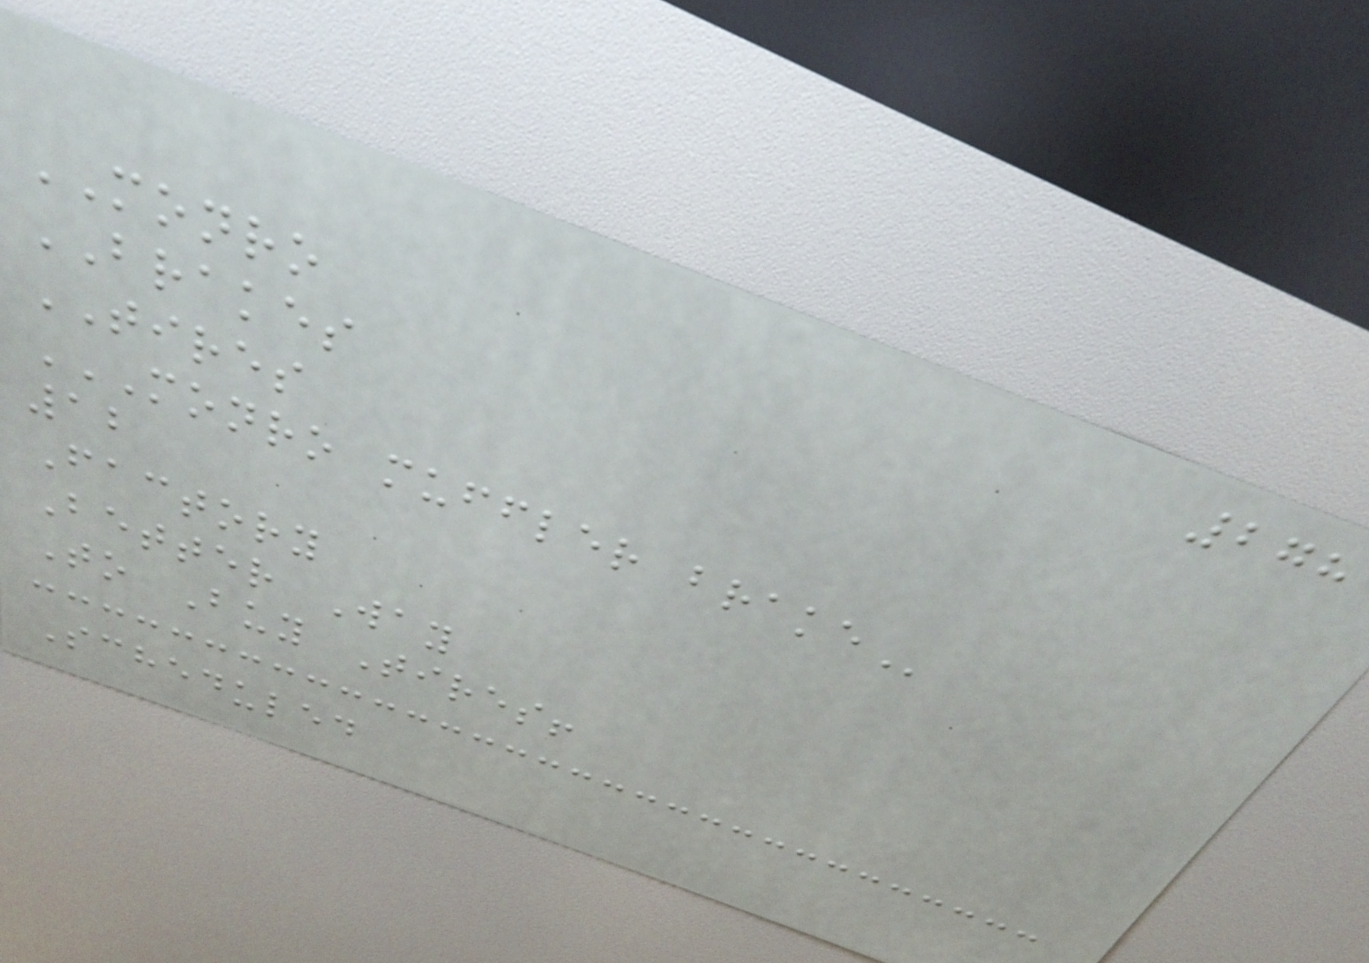278
MONRO
BRAKES
TIRES
MONRO MUFFLER BRAKE
12
Factory
Better Way
To Buy Tires!
Scheduled
